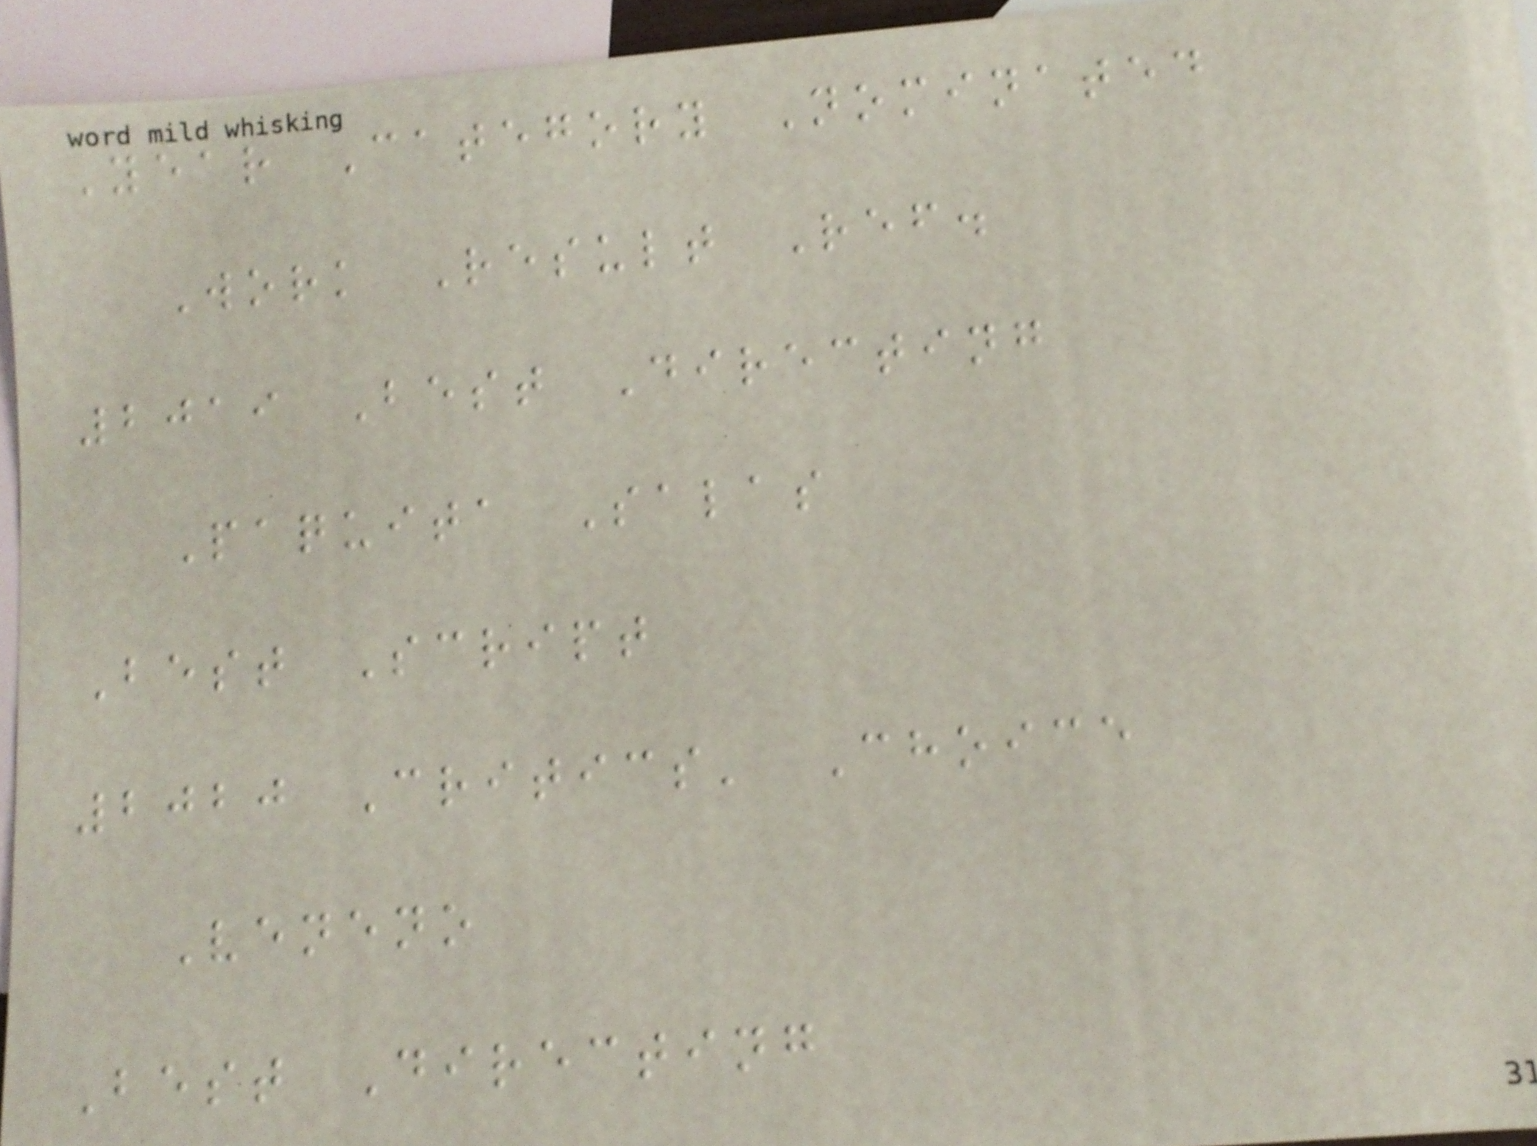Year Category Nominated
Work Result Ref.
2019 Best Directing
Paquita Salas
Best Script
2020 Critics' Choice
Veneno
Best Directing
